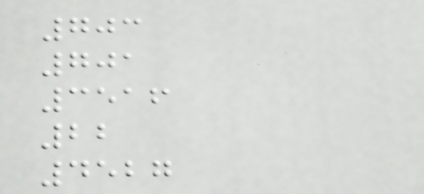703
701
3516
22
4527
